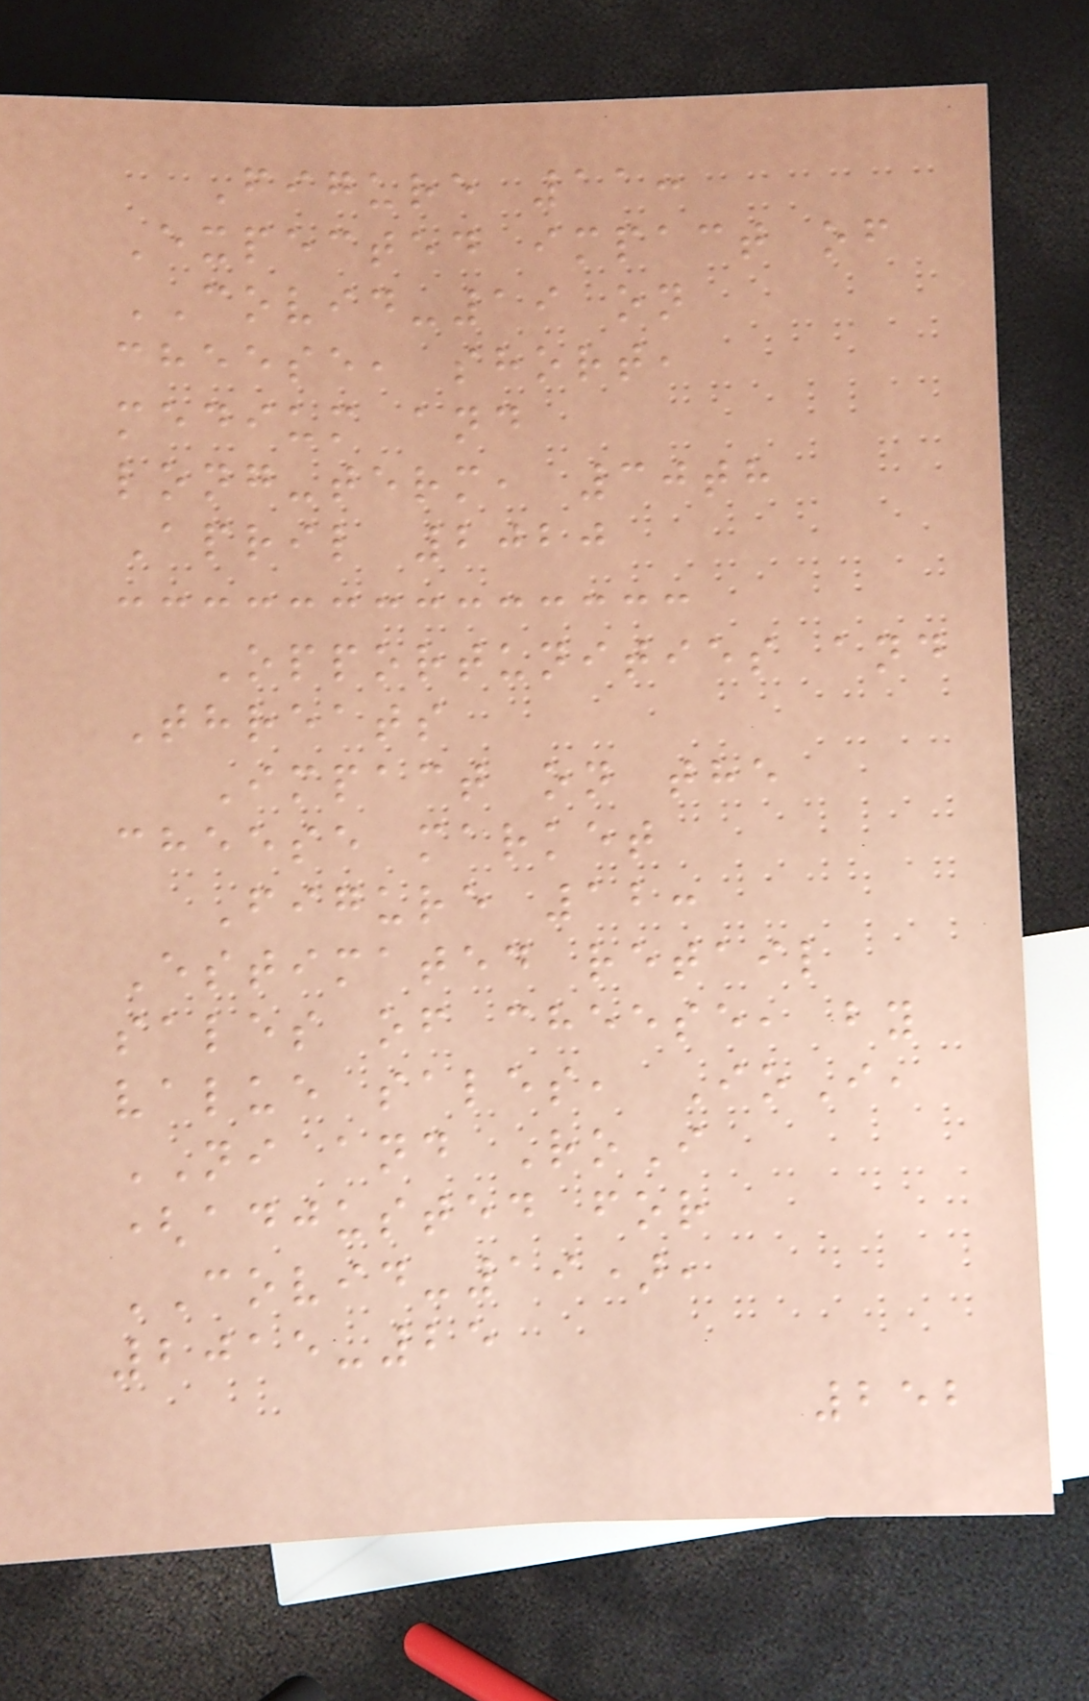Figure 11:
Expected impact of
COVID-19 on
cheese, short,
medium and
long-term, 30th
April 2020
Opportunities and
Threats
Impact on the
cheese market
Figure 12:
Estimated retail
sales of cheese, by
value sales, IoI,
NI and RoI
(adjusted for
COVID-19),
2015-25
252
